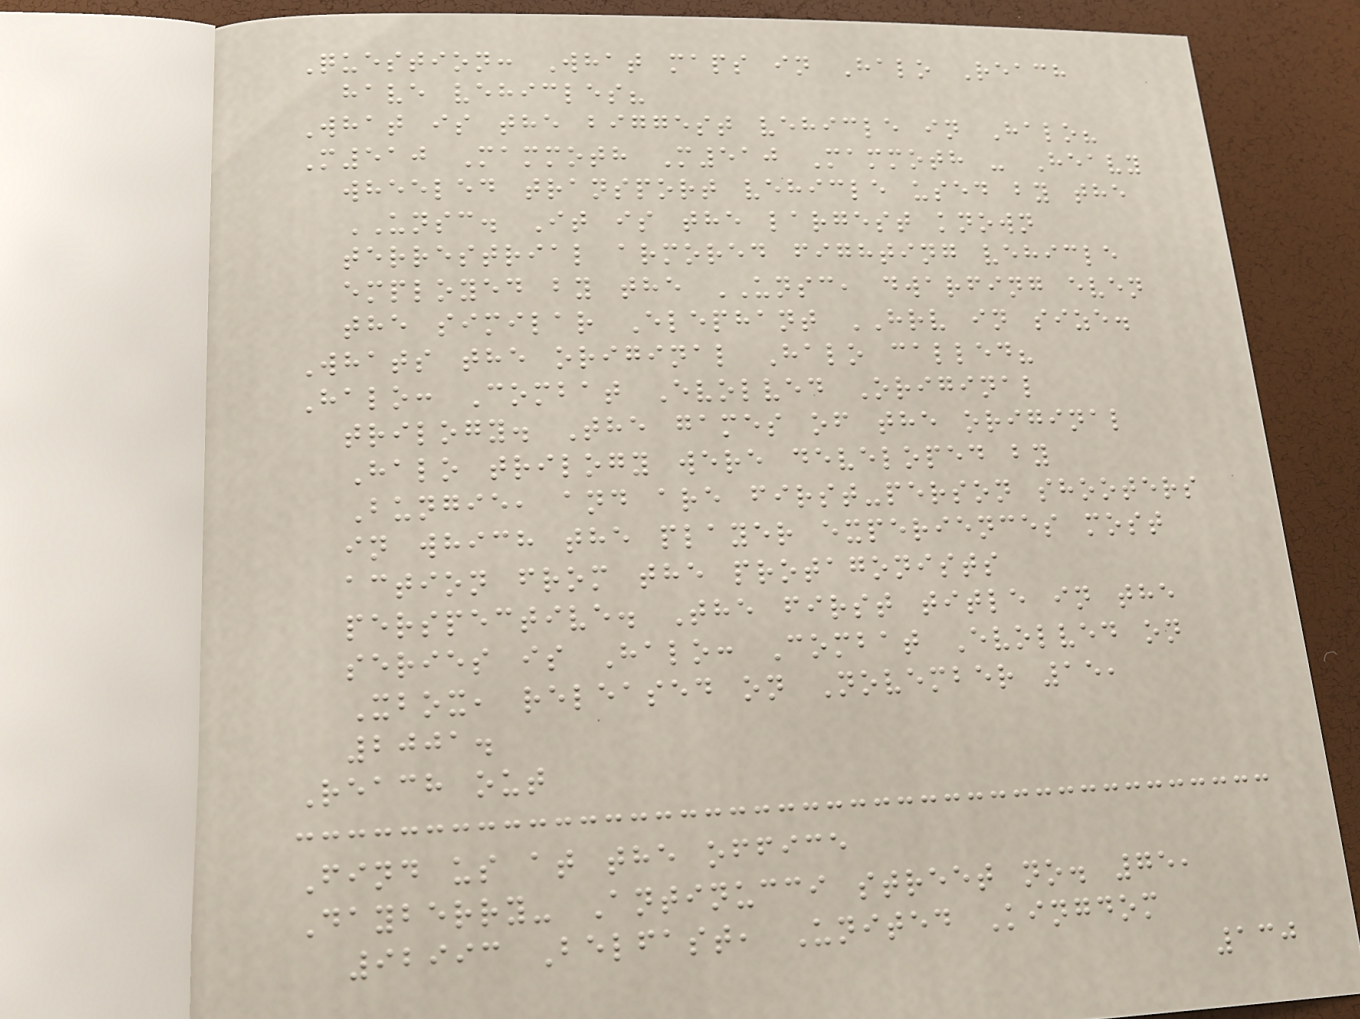Question: What maps in Halo Reach
have vehicles?
What is the biggest vehicle in Halo?
M510 Mammoth M510 Mammoth - Heavy
wheeled transport vehicle used by the
UNSC. It is the largest known
terrestrial armored fighting vehicle
employed by the UNSC, dwarfing even
the similar Elephant HRV in size.
Whats the original Halo called?
Halo: Combat Evolved Original
trilogy. The games of the original
Halo trilogy were developed by
Bungie, and are first-person shooters
in which the player experiences most
action from the protagonists
perspective. The first title in the
series is Halo: Combat Evolved on
Xbox, released on November 15,
2001.
Reach out
Find us at the office
Dayberry- Antinucci street no. 75,
92993 Belfast, United Kingdom
130
